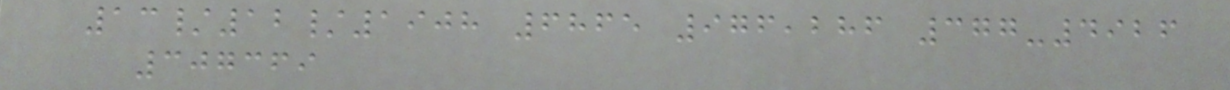13/12/1908 6865 976,286 377-4926
307369
